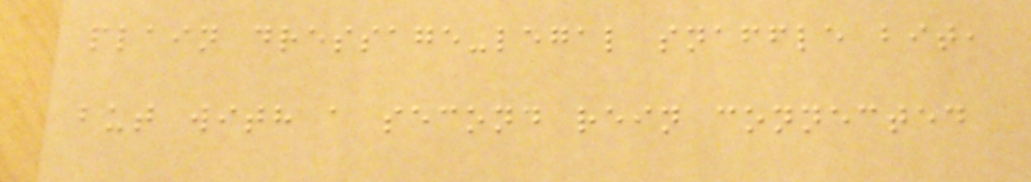plain dressage-legal snaffle bit,
but with a second rein connected
